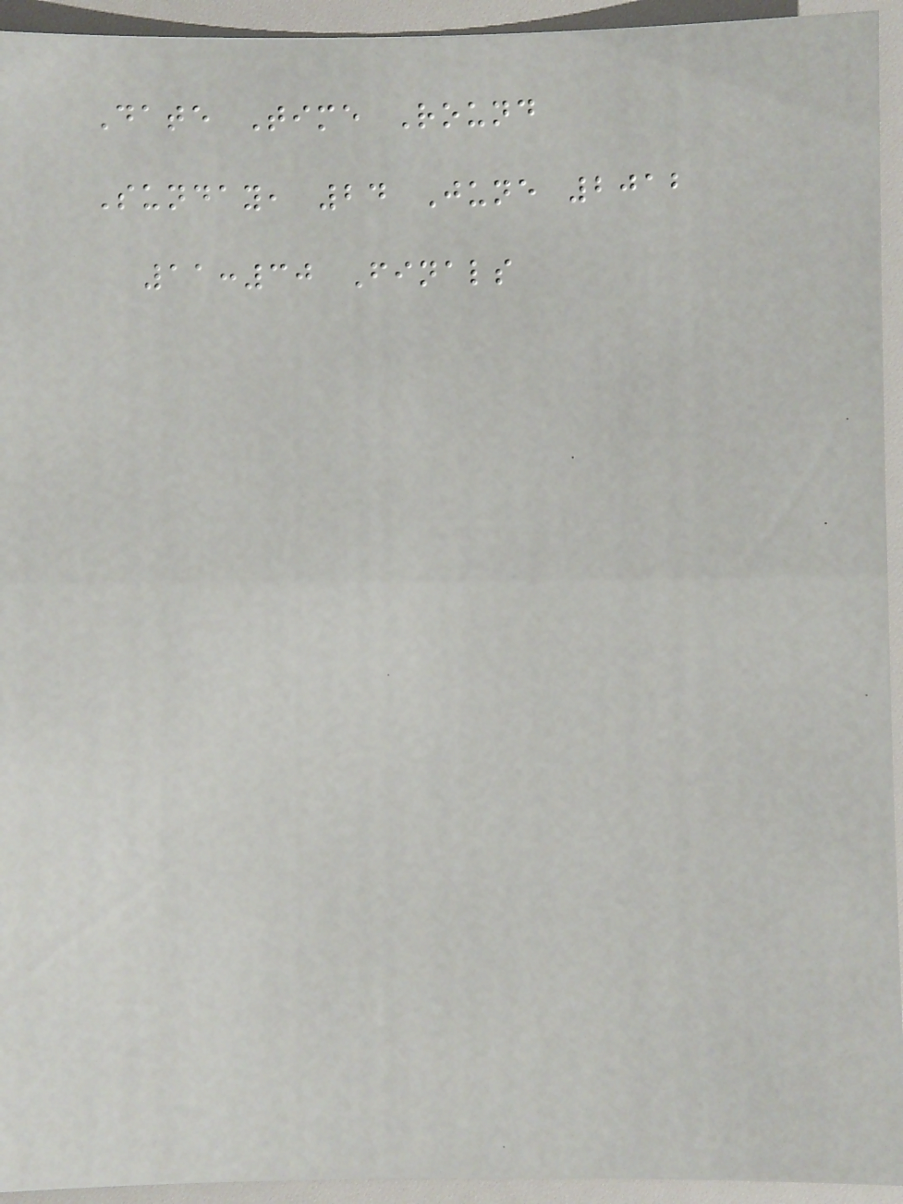Date Time Round
Sunday, 24 June 2012
11:30 Finals
